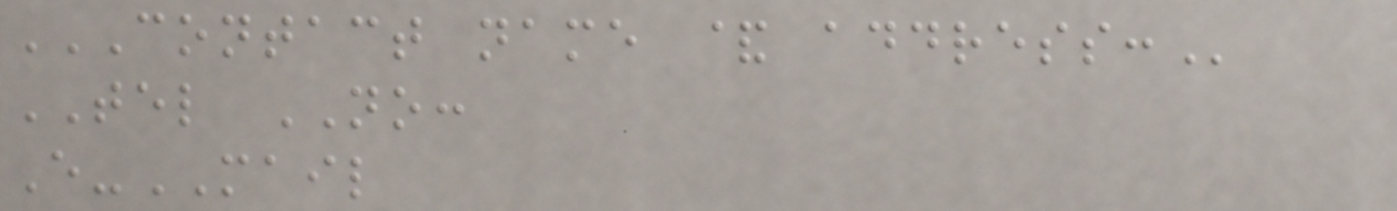CONTACT NAME & ADDRESS:
TEL NO:
E-MAIL
